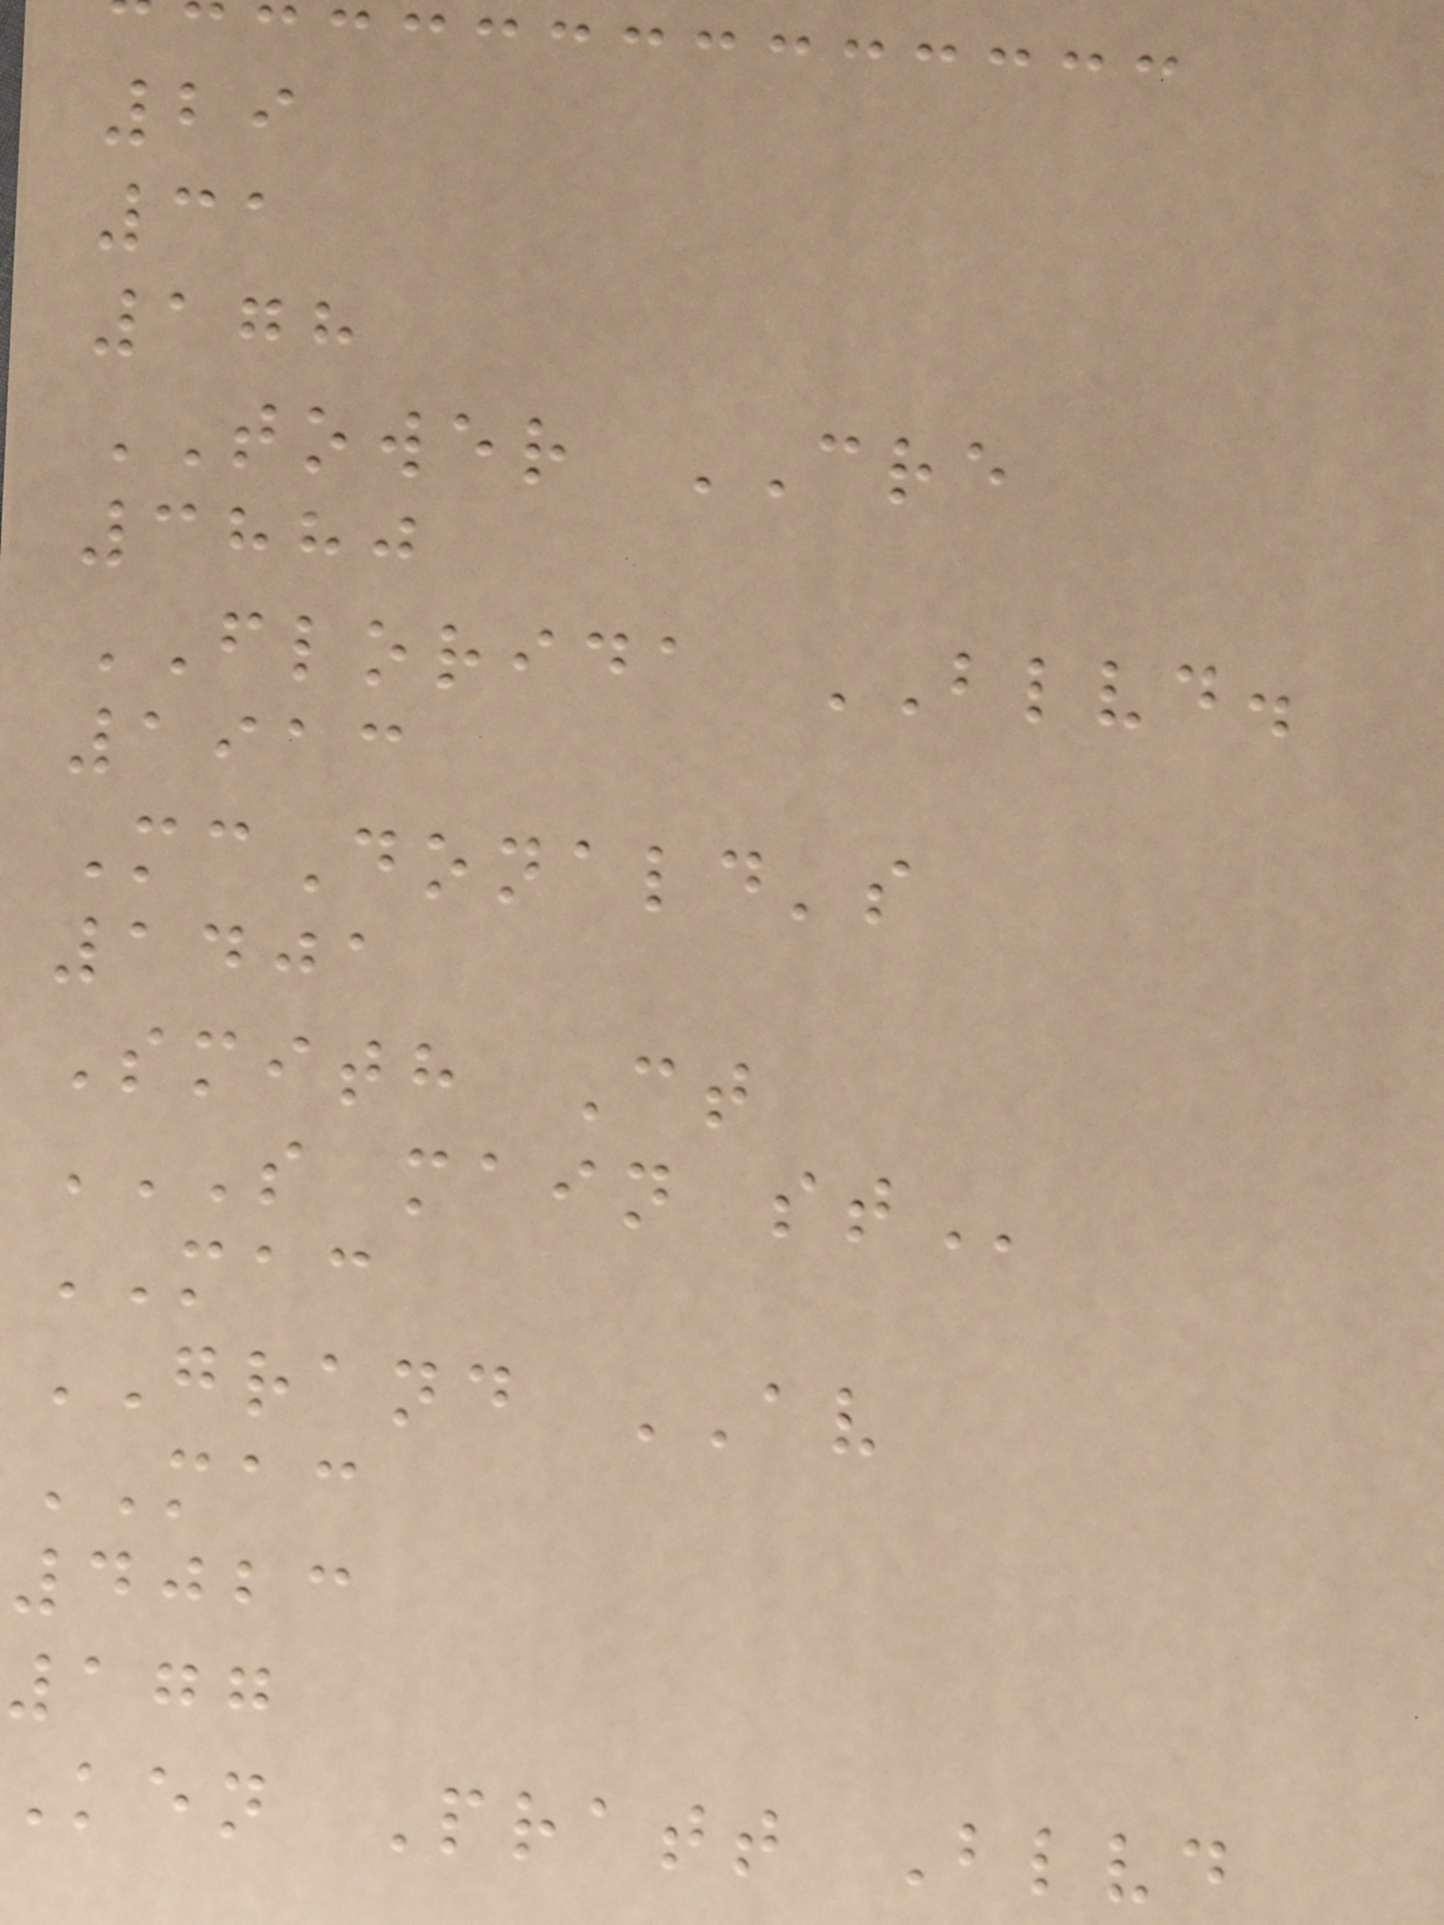29
31
178
TOWER CRE
3880
FLORIDA BLVD.
1913
McDonald's
1401
Smith Ct
S MAIN ST
MAC
GRAND AV
MAC
4023
177
ken Pratt Blvd
